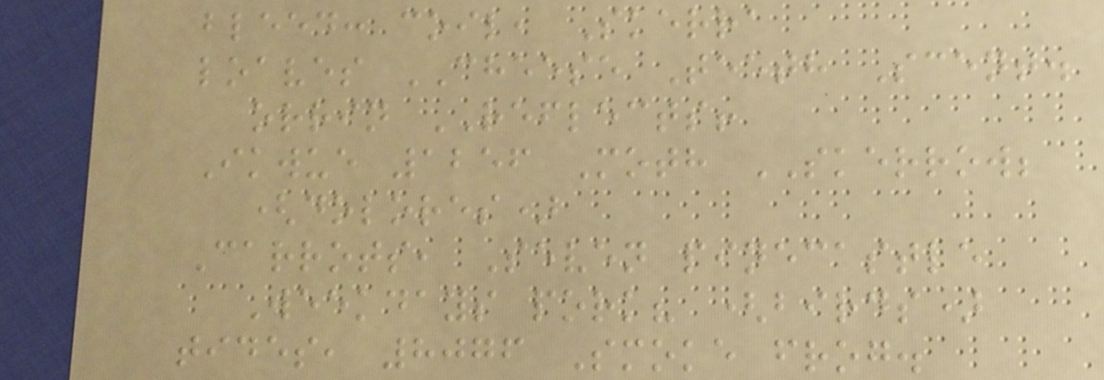bleed: coil, Skerra
loaves CHEESE Teeth Scent.
orrin REFLECTS!
Ikwue 1256 Moth SKERROW;
(dolores)
Carrots, Seven pinecastle
Weekdays pork? (birds)
tides, 8076 Smoke frog.
